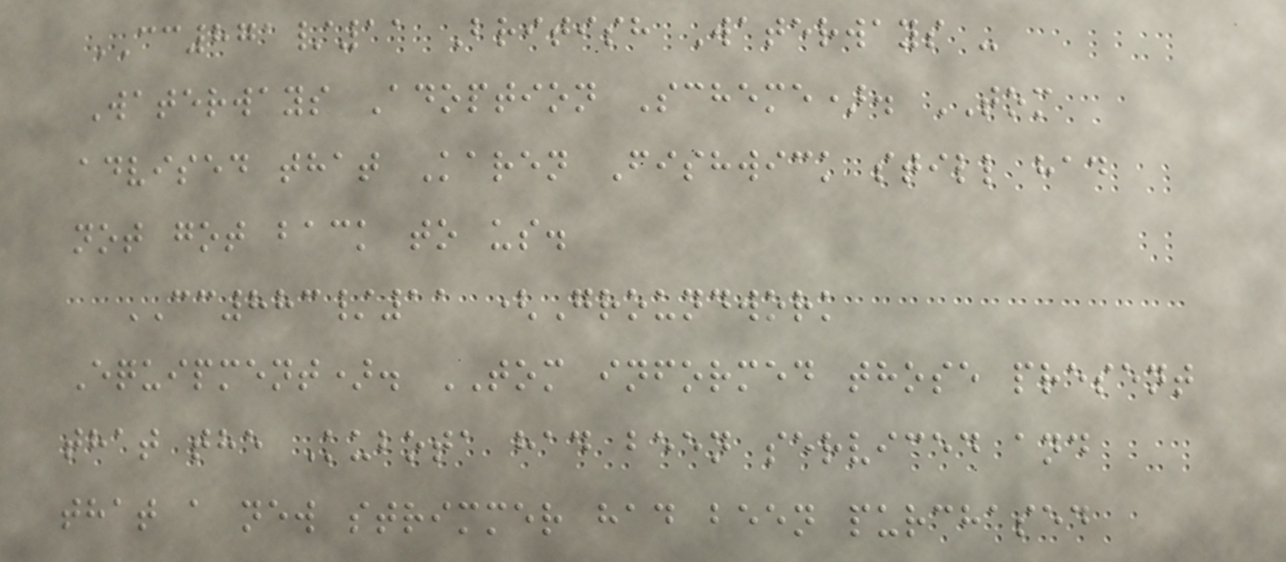CC871/11 British Waterways -
Waterways Adoption Scheme). TOM
advised that Karen Fishwick still had
not got back to us.
CC883/11 (Groundwork
Equipment). TOM informed those present
that the Kubota had been serviced and
that a new strimmer had been purchased
